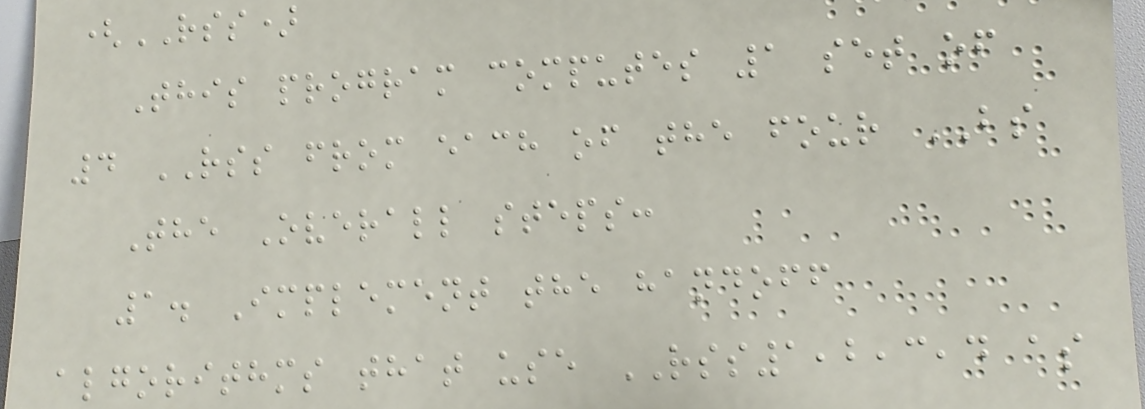(RSS)
This program computes 1 set of
4 RSS from each of the four BS
The Overall steps:
1. Implement the handoff
algorithms that use RSS1,2,3,4 as
